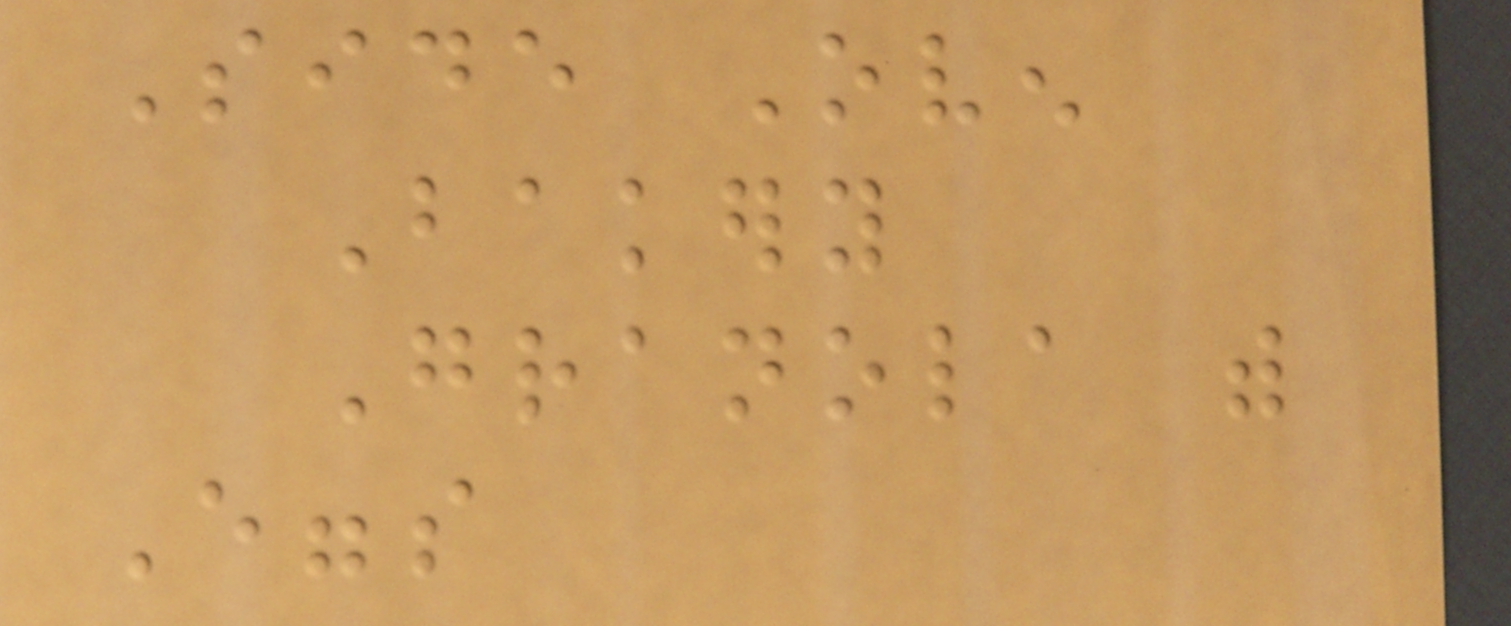Side Oven
Bakery
Granola with
Eggs
